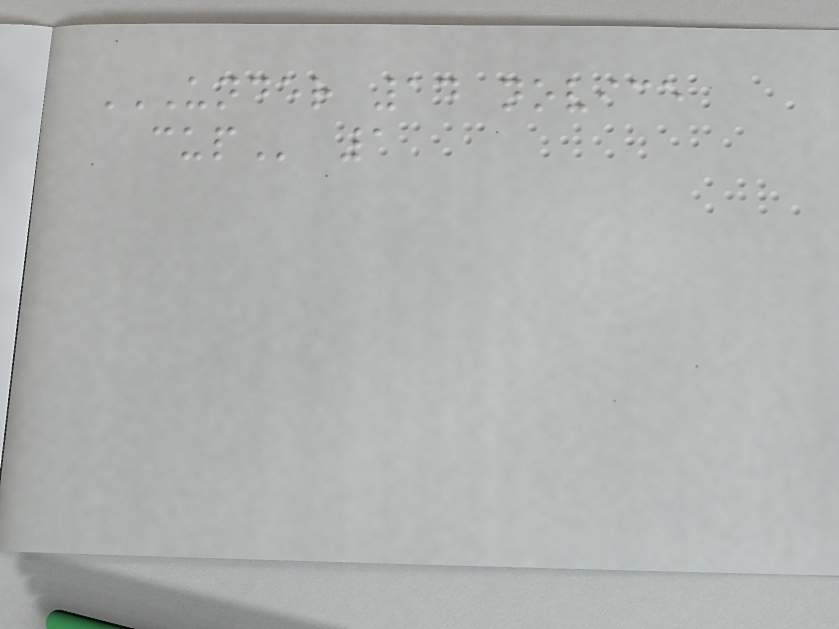UNDER 14 NOVICE
CUP 1
